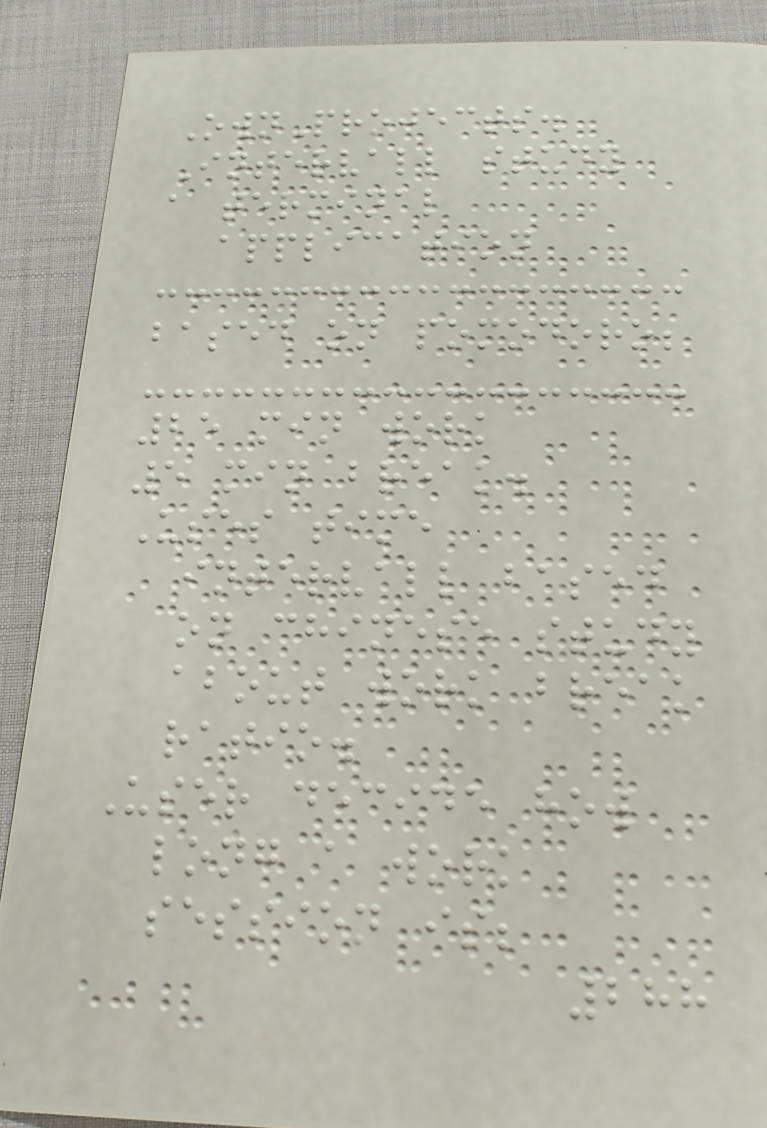OwnProjects.
Intervall study
a terminal
application
based on pomodoro;
25 min work
5 min break.
Uses time
intervall based
on chinese study
about work break
ratio.
User decide how
long a work
session is;
288
